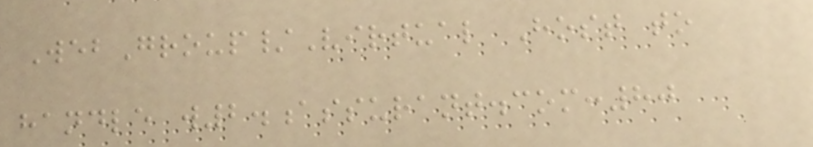WebGroup/Virtual Host to
handle w2.assurant.com:80
